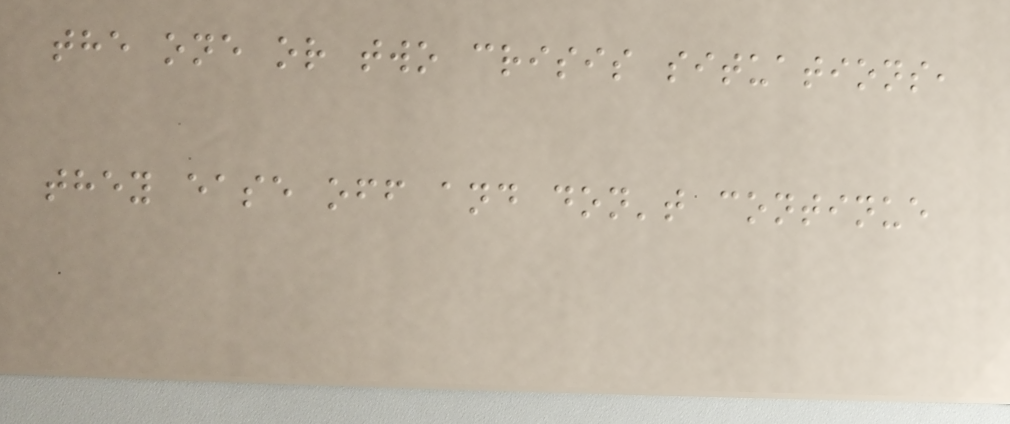the one or two crisis situations,
they ease off and don't continue
